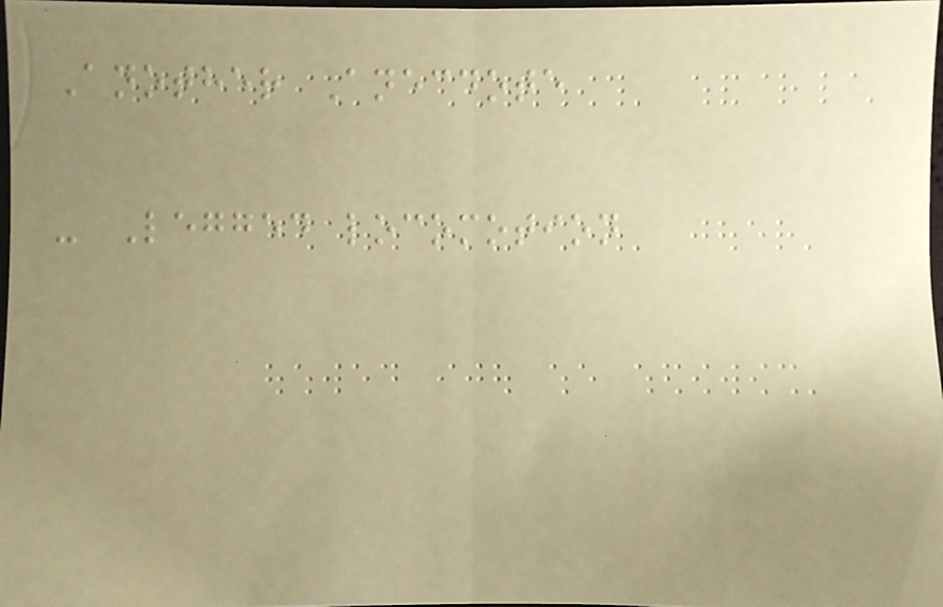Another Anecdote
- Legged locomotion
